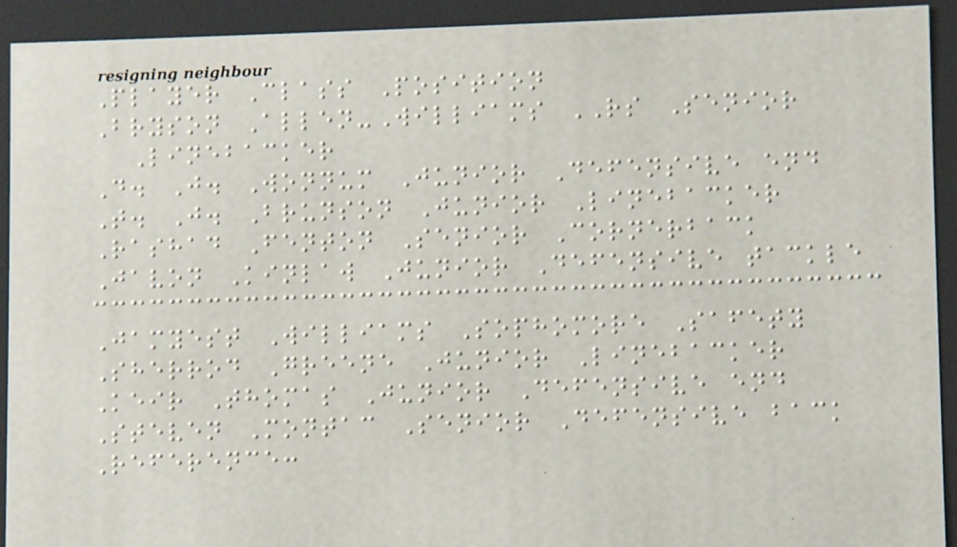Player Class Position
Bryson Allen-Williams RS Senior
Linebacker
D. J. Wonnum Junior Defensive end
T. J. Brunson Junior Linebacker
Rashad Fenton Senior Cornerback
Javon Kinlaw Junior Defensive tackle
Jamyest Williams Sophomore Safety
Sherrod Greene Junior Linebacker
Keir Thomas Junior Defensive end
Steven Montac Senior Defensive back
Reference:
